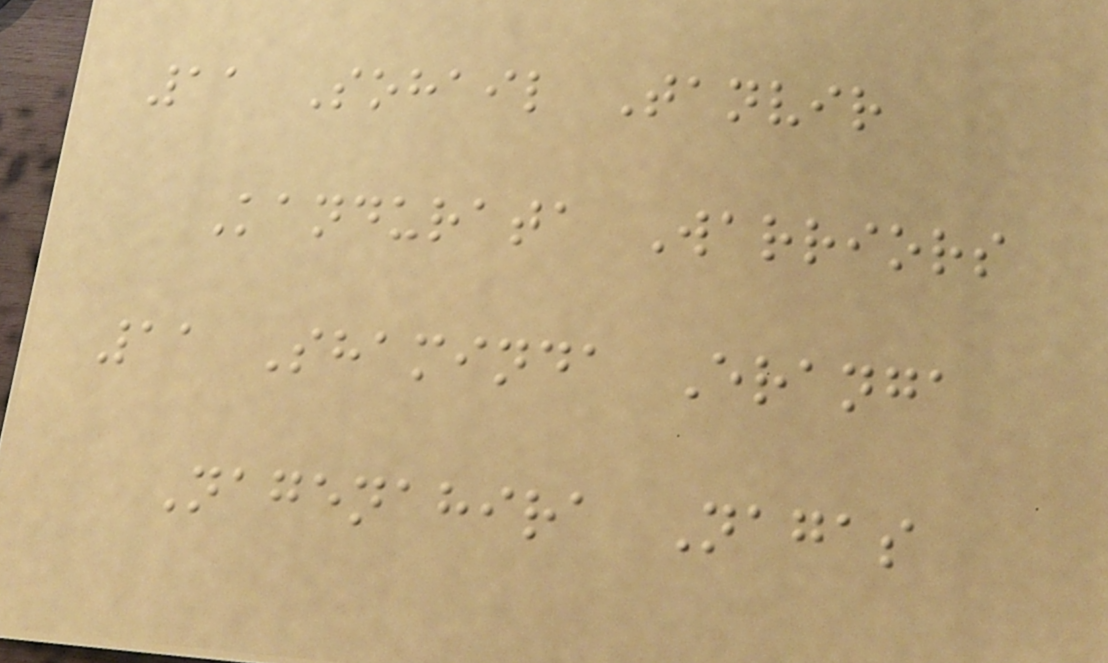11 Sohail Tanvir
Kandurata Warriors
11 Shaminda Eranga
Nagenahira Nagas
